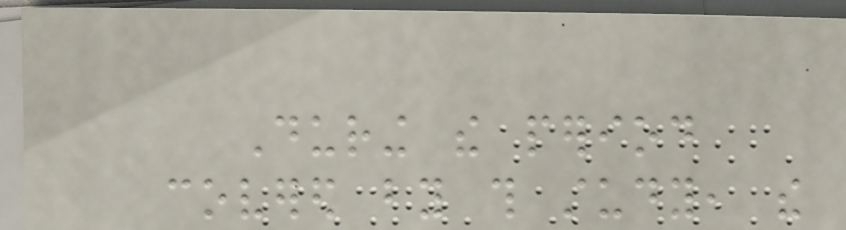During the period
covered by this study, the
